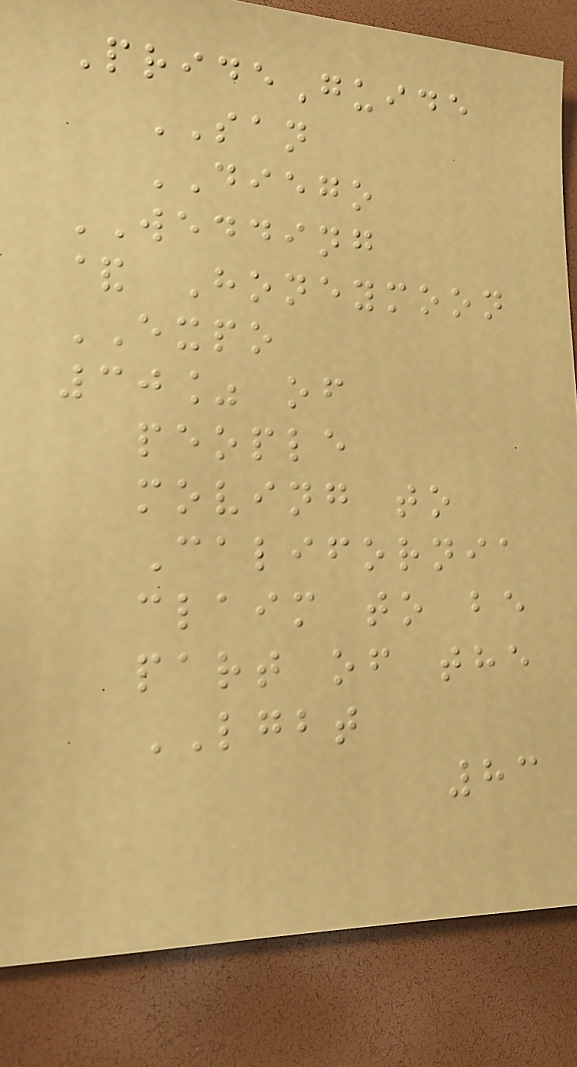PrideGuide
SAN
DIEGO
WEDDING
& Honeymoon
EXPO
30% of
people
moving to
California
claim to be
part of the
LGBT
83
